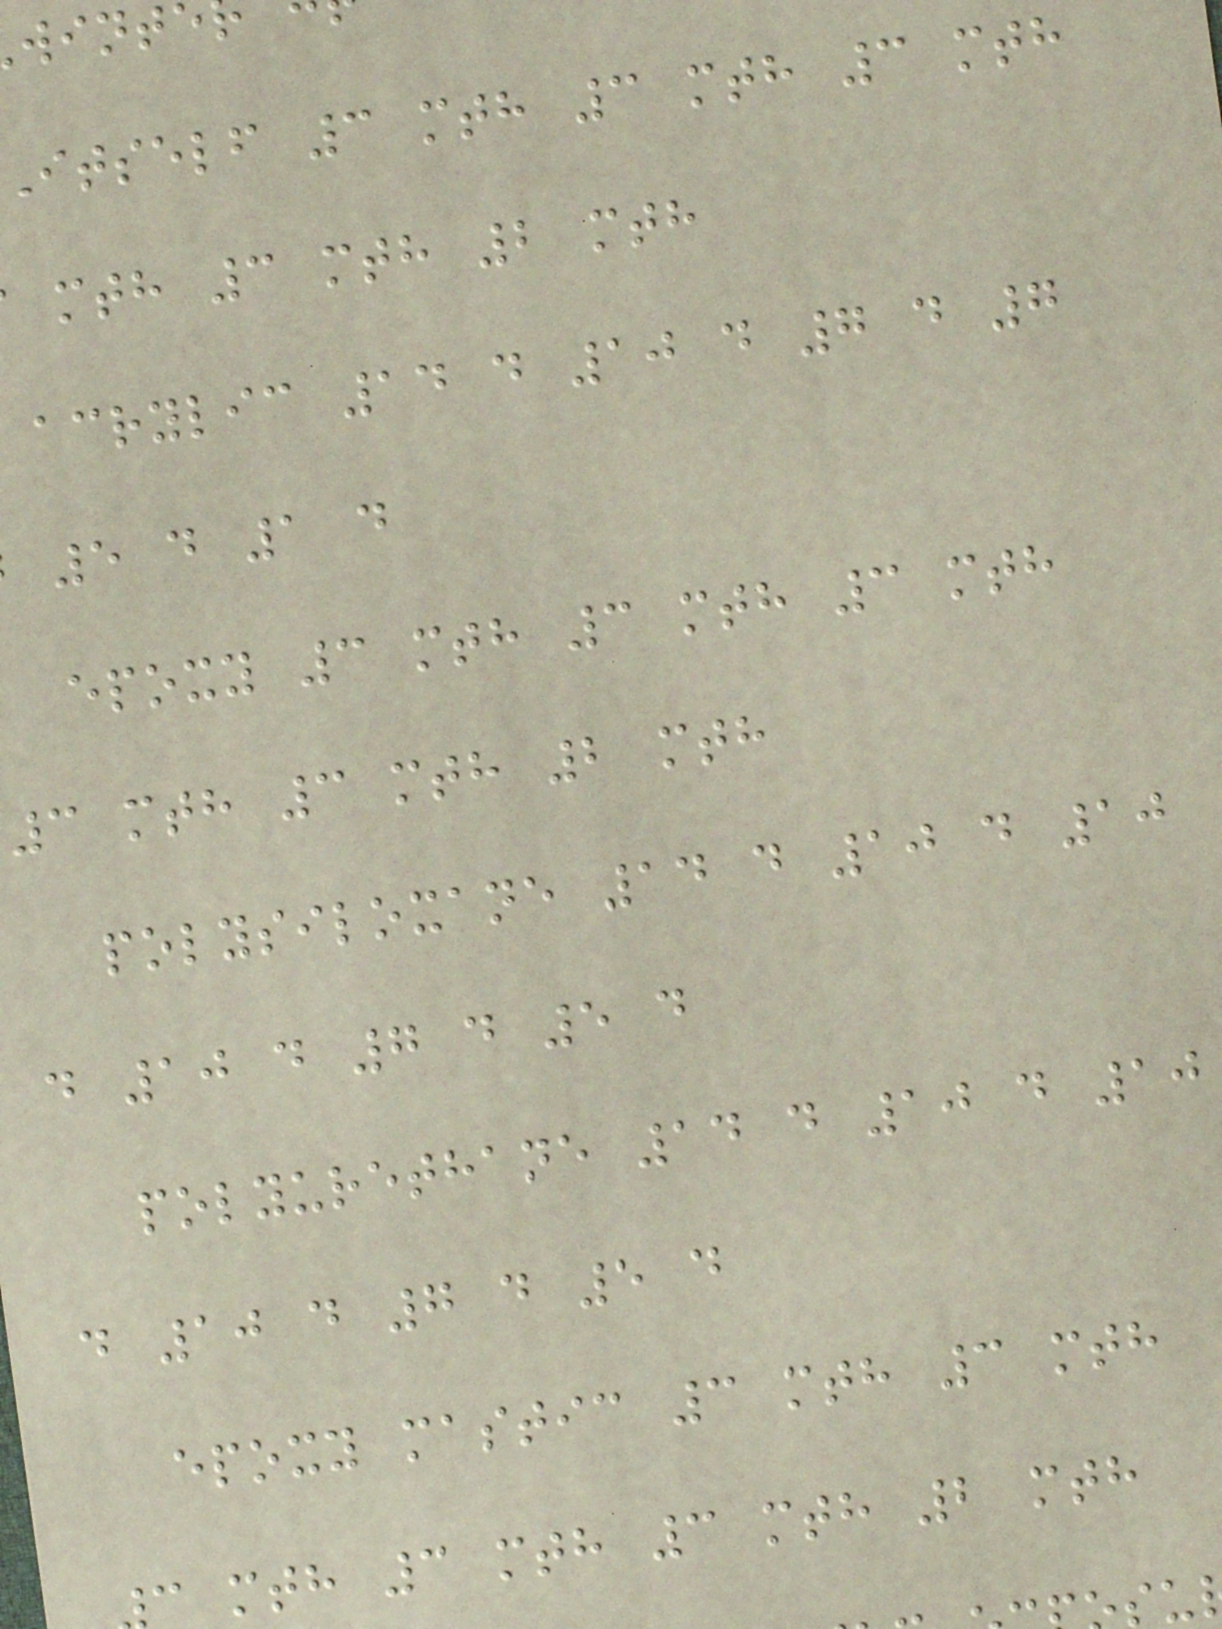itself 3 mth 3 mth 3 mth
mth 3 mth 2 mth
acrylic 14 d 10 d 7 d 7
5 d 1 d
epoxy 3 mth 3 mth 3 mth
3 mth 3 mth 2 mth
polysiloxane 14 d 10 d 10
d 10 d 7 d 5 d
polyurethane 14 d 10 d 10
d 10 d 7 d 5 d
epoxy mastic 3 mth 3 mth
c mth 3 mth 3 mth 2 mth
